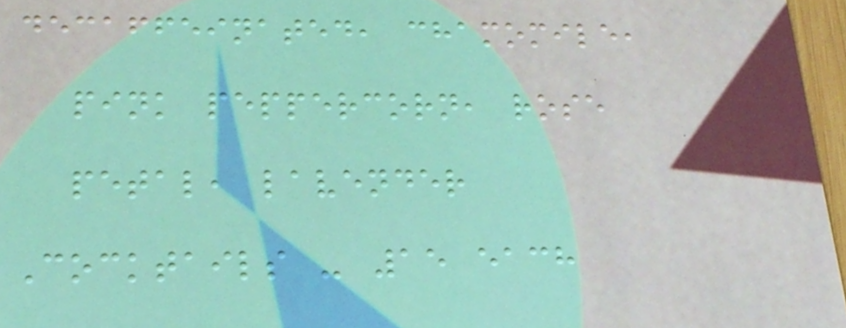decaffeinated, chamomile,
pink peppercorn, rose
petal, lavender
Cocktails - 15 each
